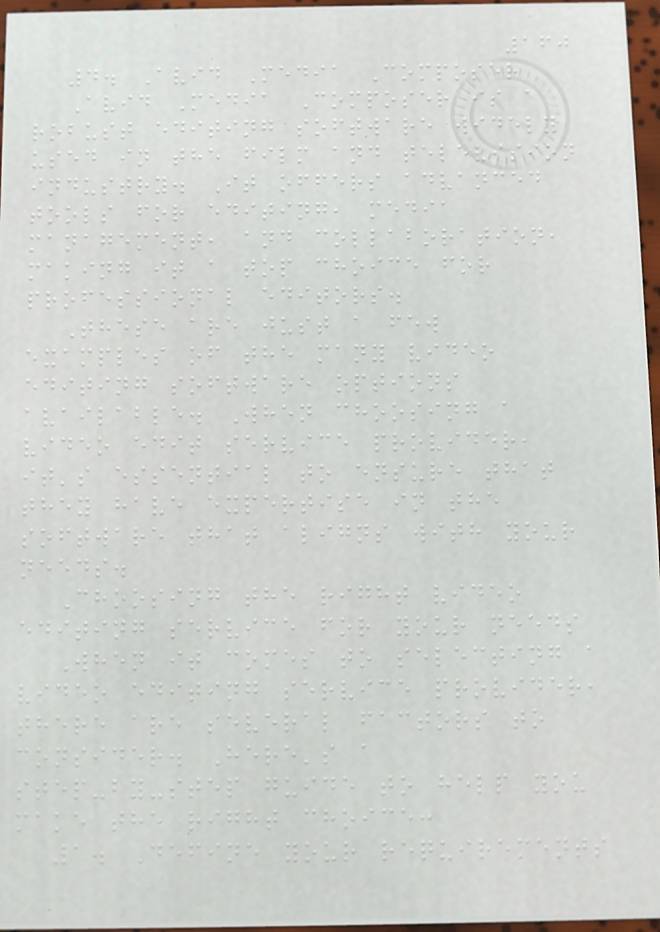160
4. Avid Media Composer
Avid Media Composer is a
robust editing software widely
used in the film and television
industry. It offers advanced
tools for editing, media
management, and collaboration,
making it a top choice for
professional editors.
These are just a few
examples of the many video
editing software options
available. When choosing a
video edit service provider,
it's essential to ensure that
they have expertise in the
software that aligns with your
needs.
Choosing the right video
editing service for your needs
When it comes to selecting a
video editing service provider,
there are several factors to
consider. Here's a
step-by-step guide to help you
make the right choice:
1. Define your requirements
